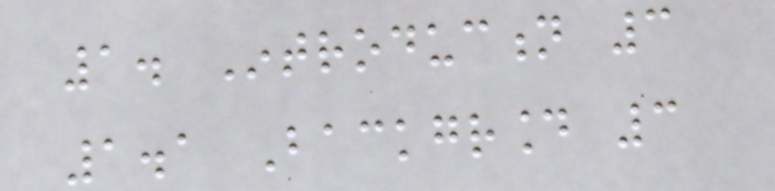1. Introduction 3
1.1 Background 3
